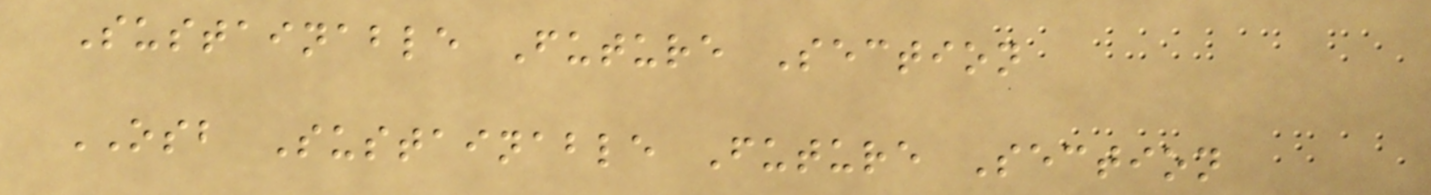Sustainable Future Section
OSB Sustainable Future Section
